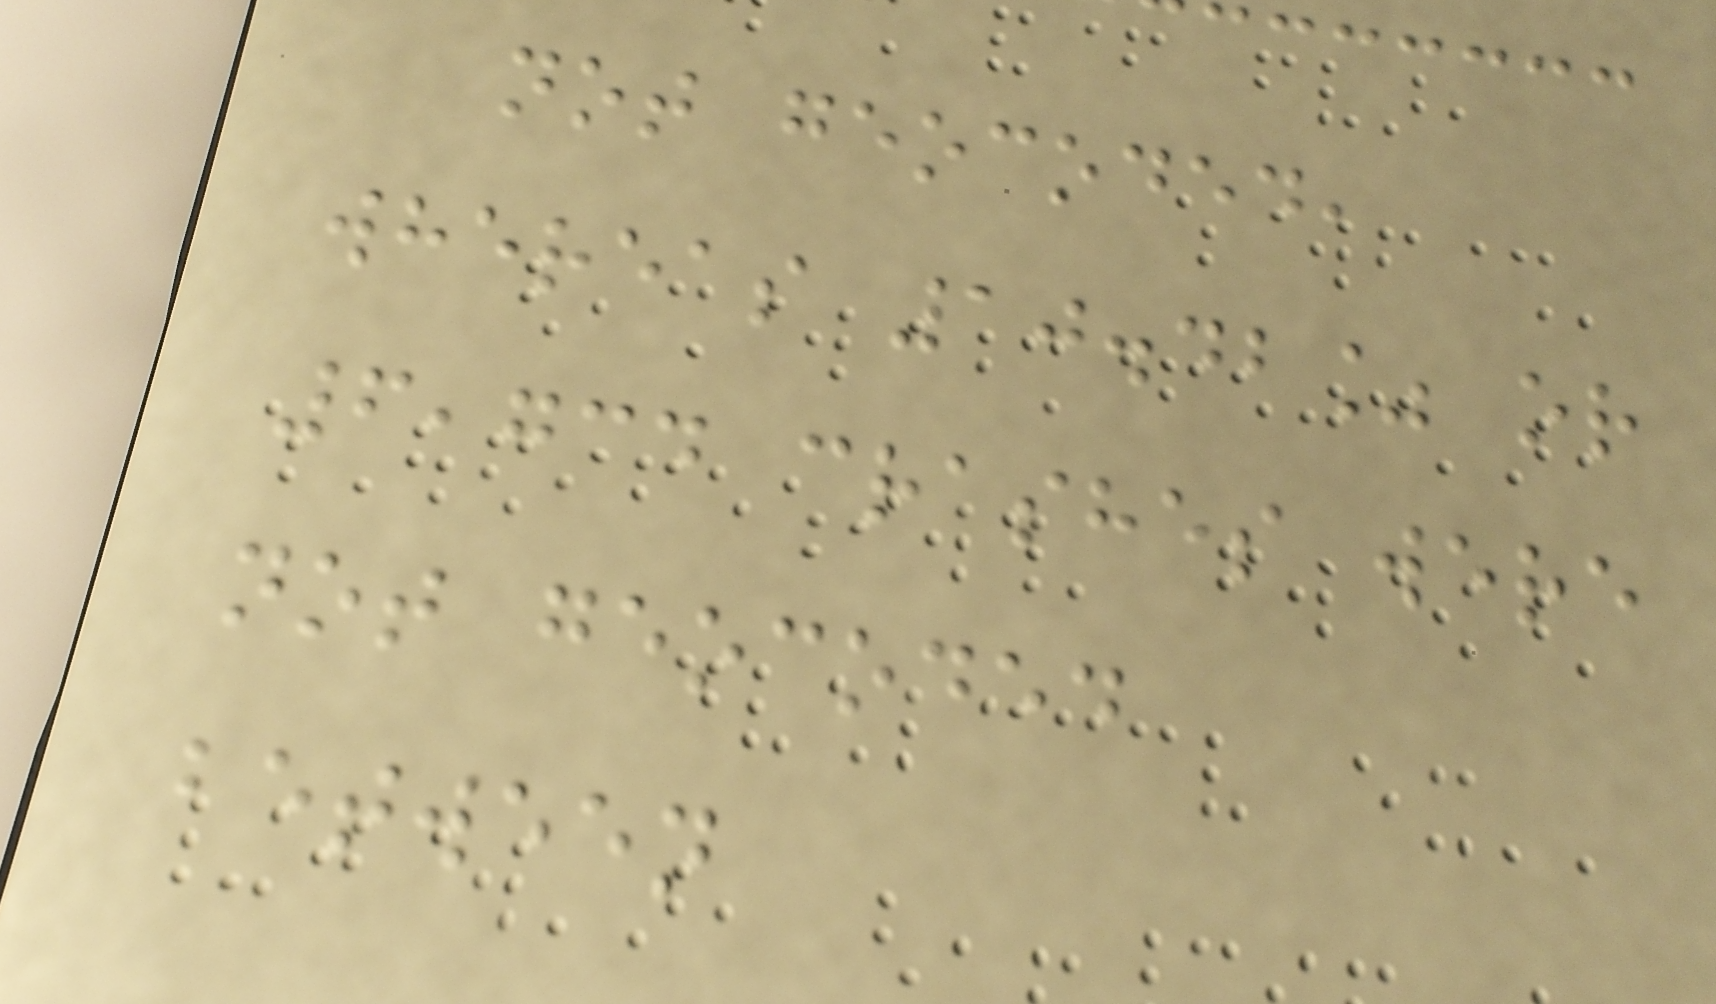not geocoded,
whereas 10.42% or
6,734 crashes were
not geocoded
between
